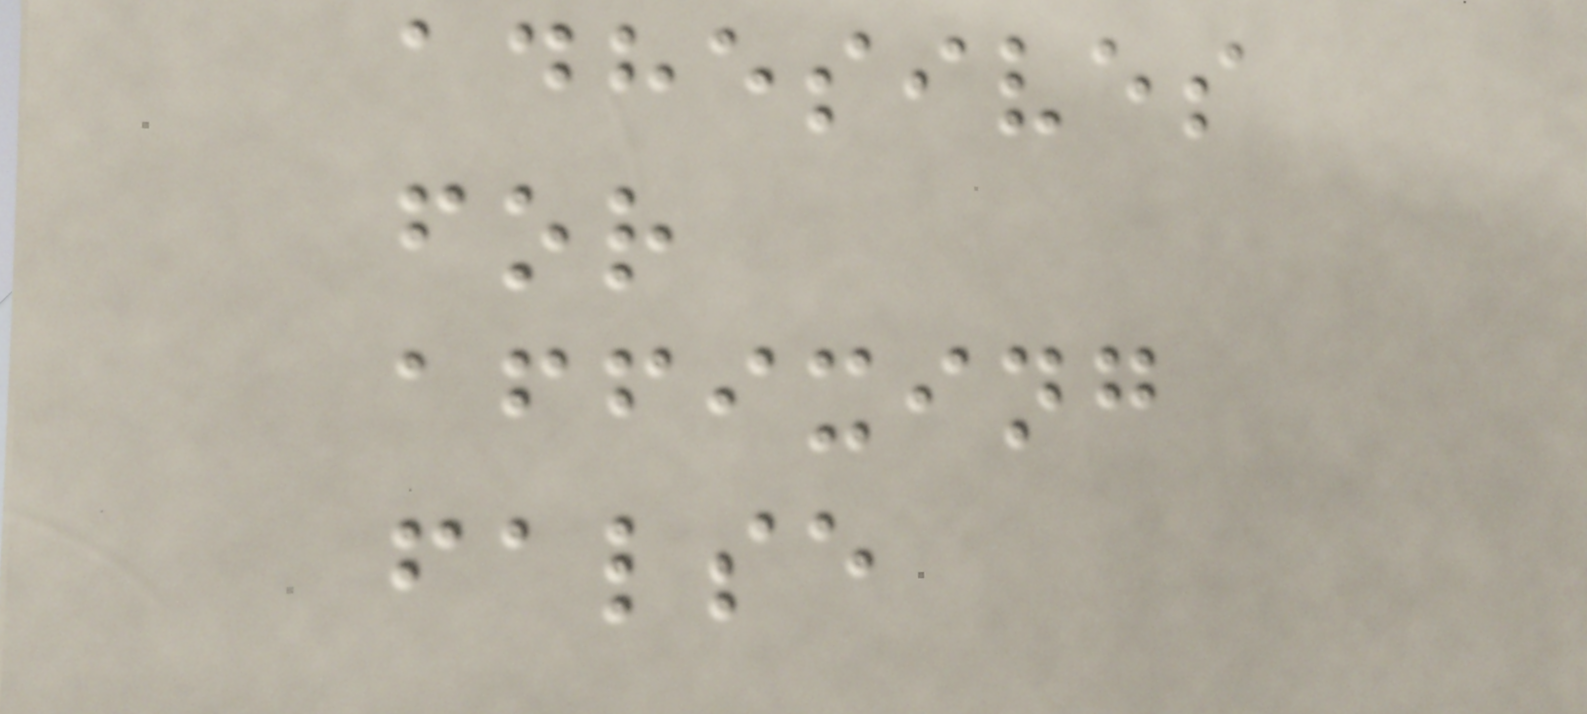adhesives
for
affixing
false
